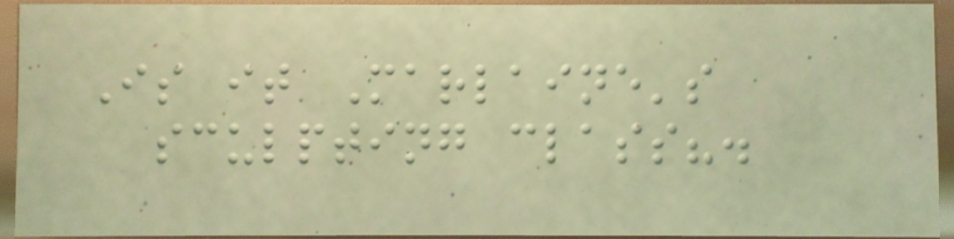Is it Marlaine's
sculpting class?.
